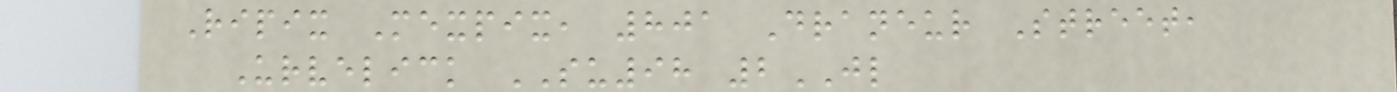Ripix Mexpix, 801 Draneur Street,
Urvelick SU98 2JL
